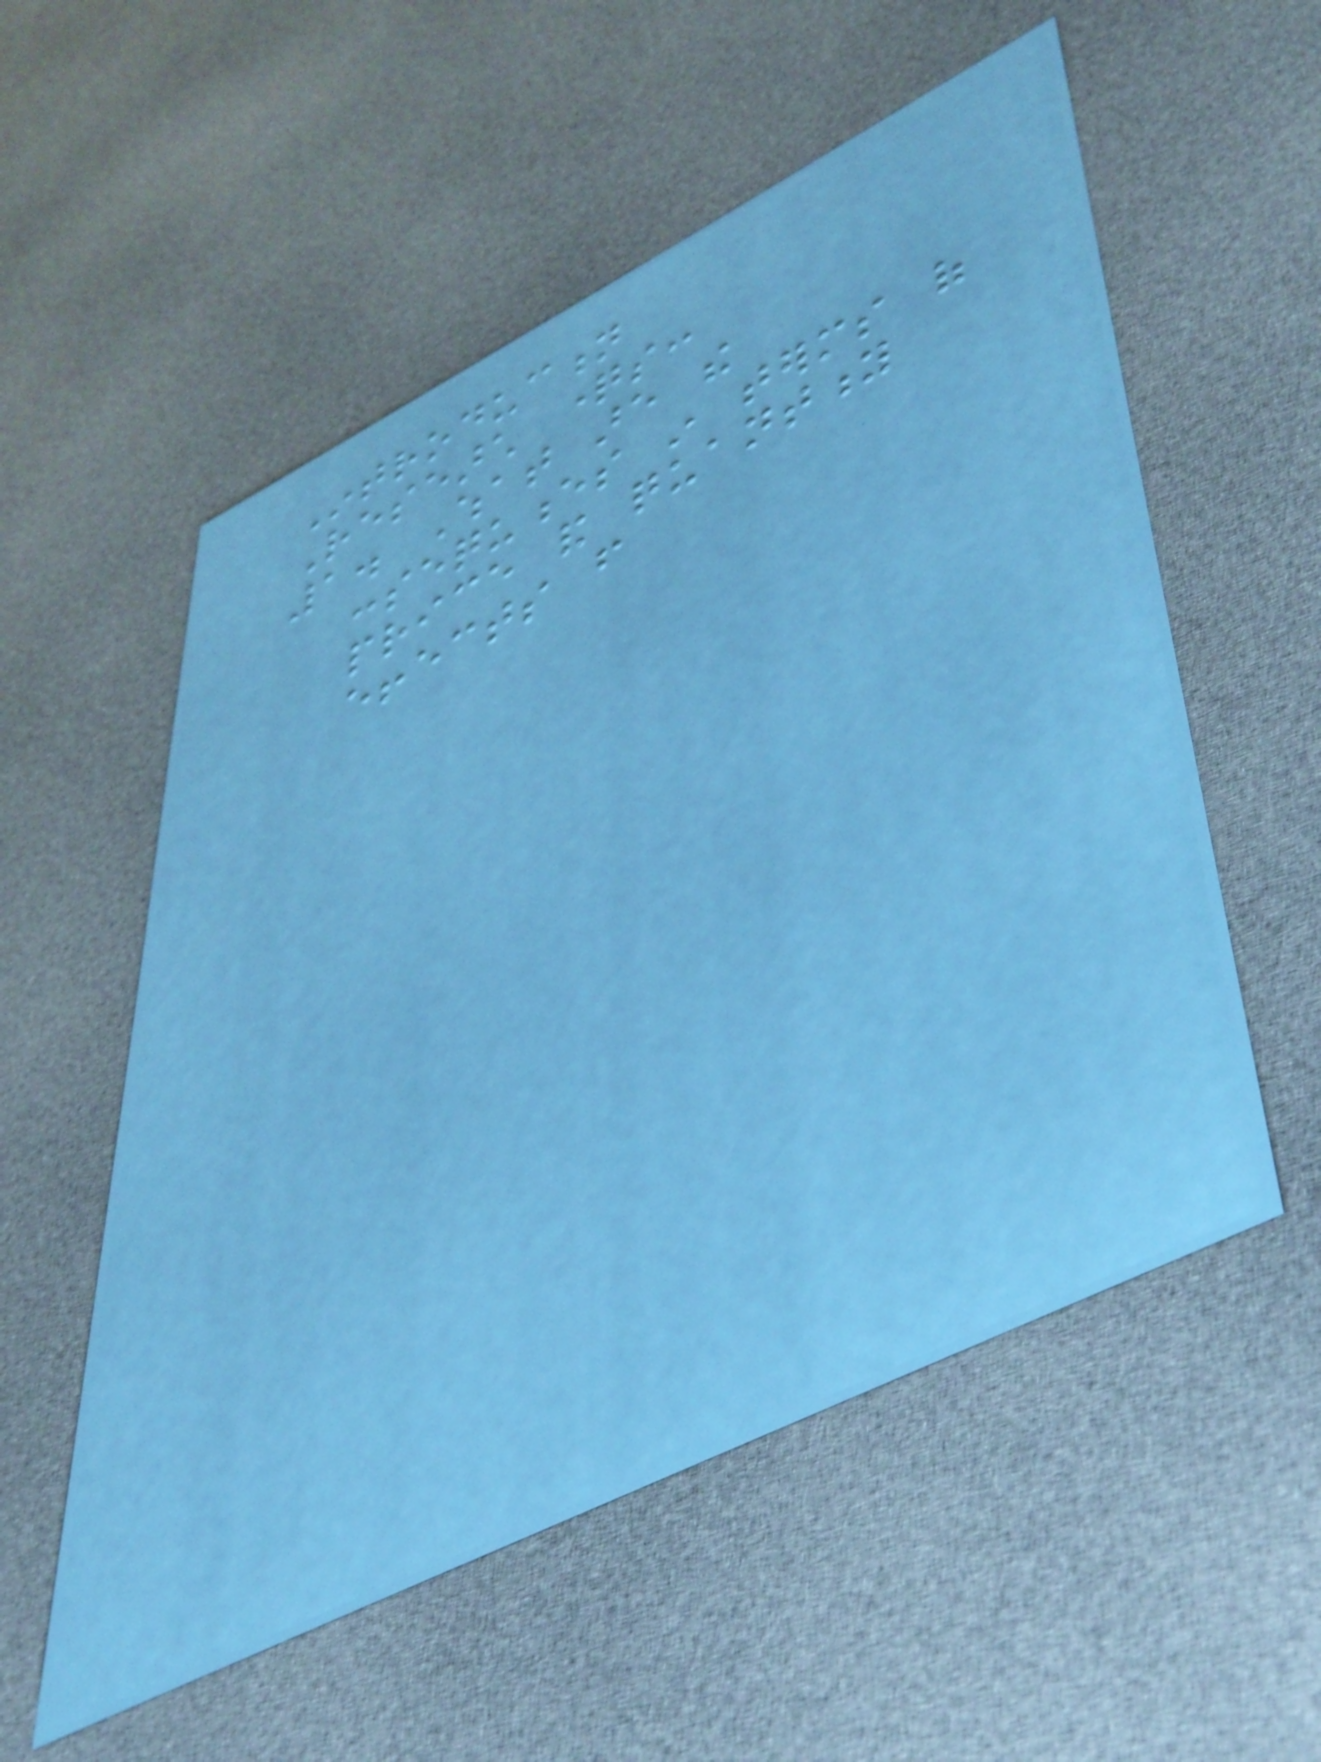Introduction
Research questions:
1. What are the
consequences in terms of
price and quantity
effects from
